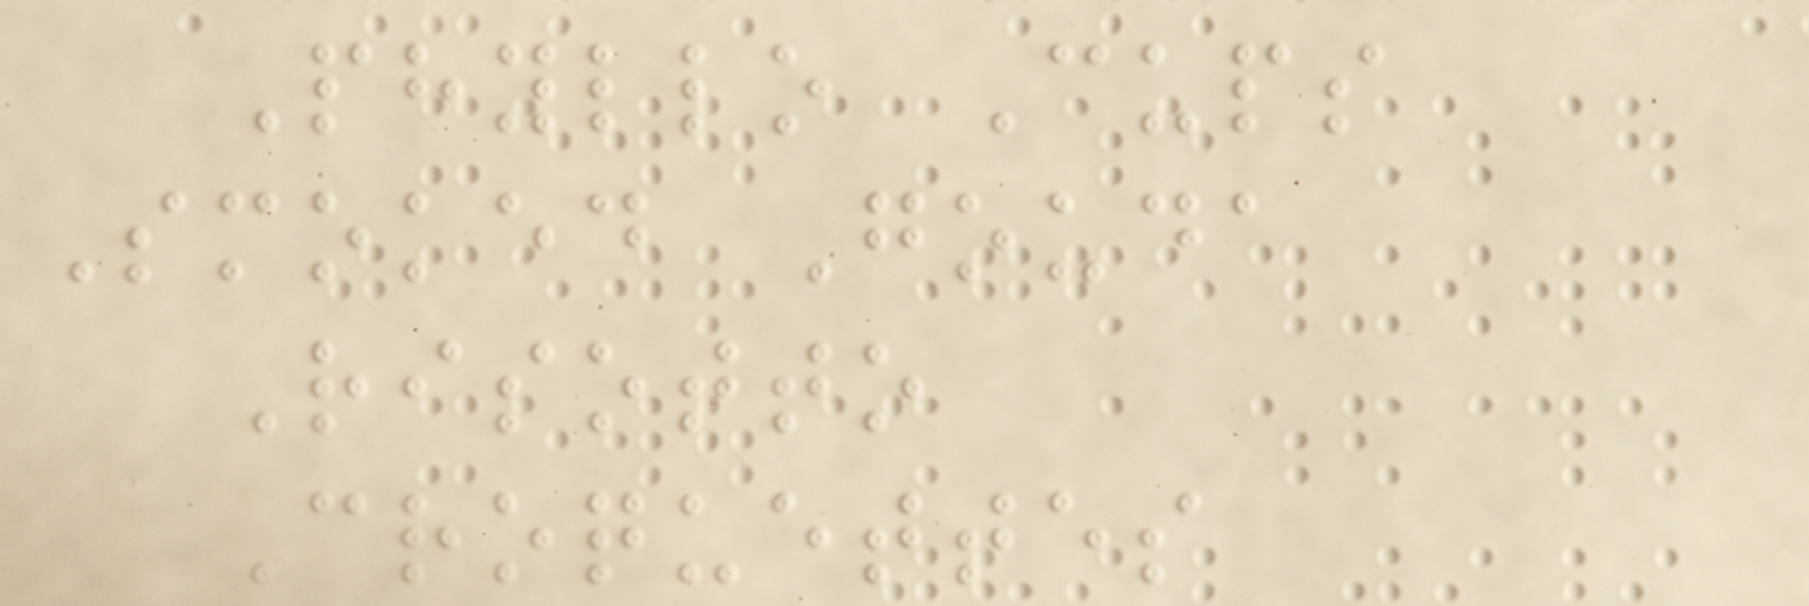Phyllo Cups
Smoked Gouda
Risotto
Croquettes
